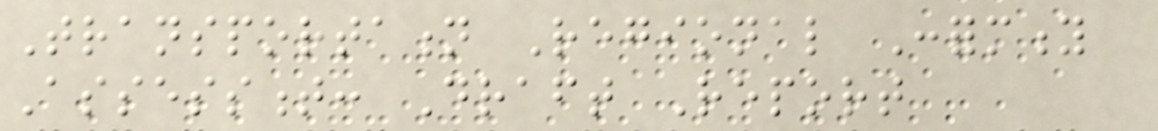Transportation Regional Conformity
Assessment: Draft Report
